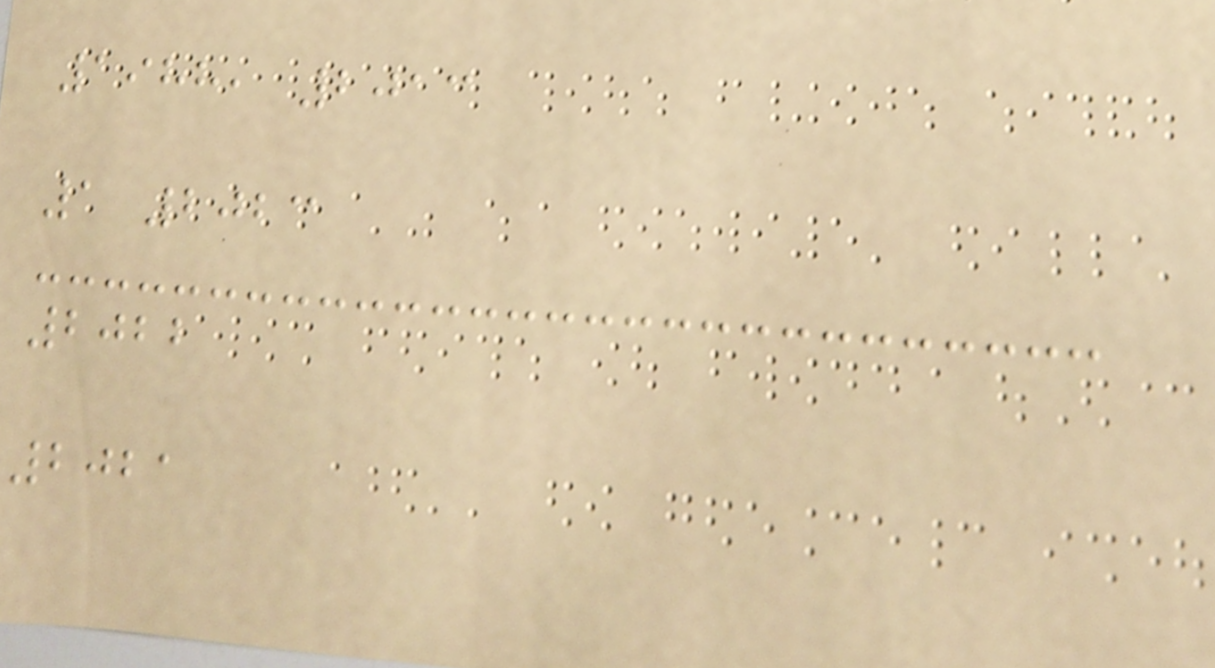1988, 2013
1 2023
2022
2021
